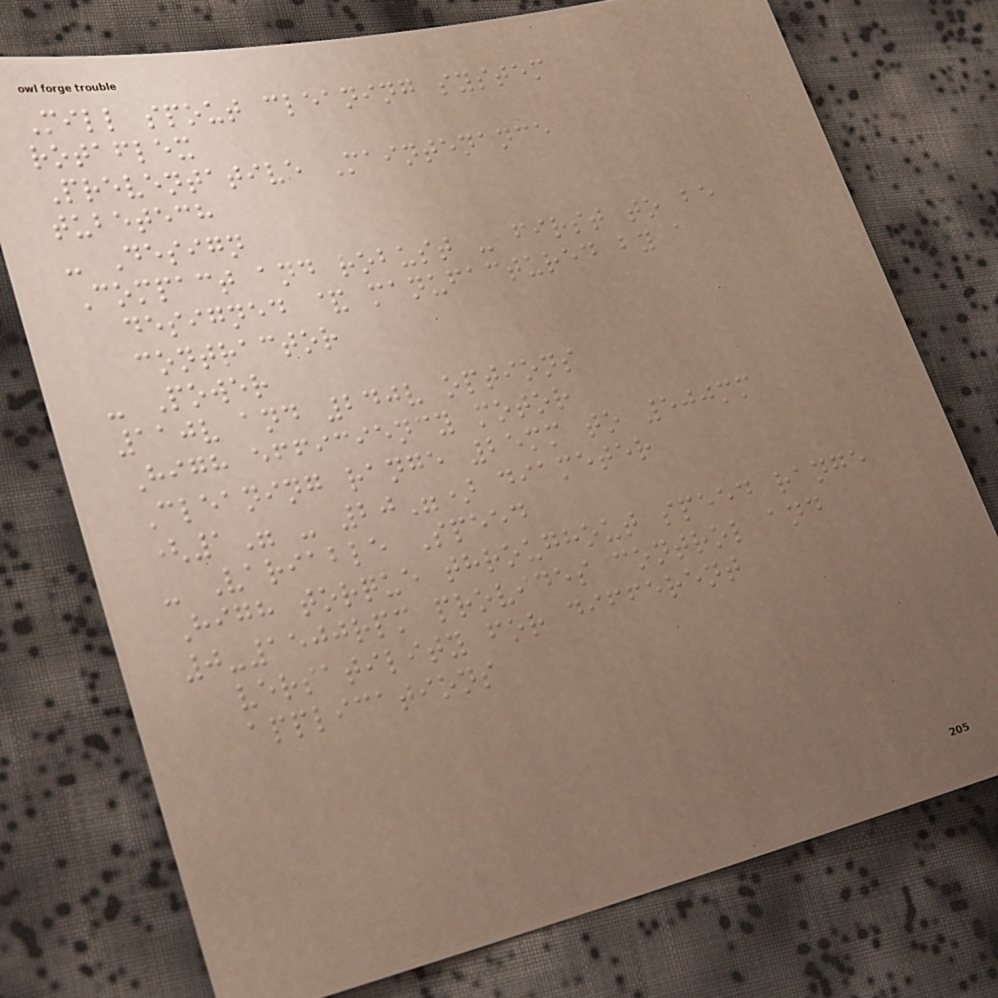Mill spout cleaning system
rotaflex
Preventative Maintenance
tubetech
- Design
Compact and robust - first to be
designed & manufactured by a
contractor
- Power
110v and 240v options
High efficiency motor
Cleaning range 25mm to 500mm
(1" - 20") diameter
- Variable Speed
High torque throughout speed range
0-1500rpm provides control and
versatility for different
applications
